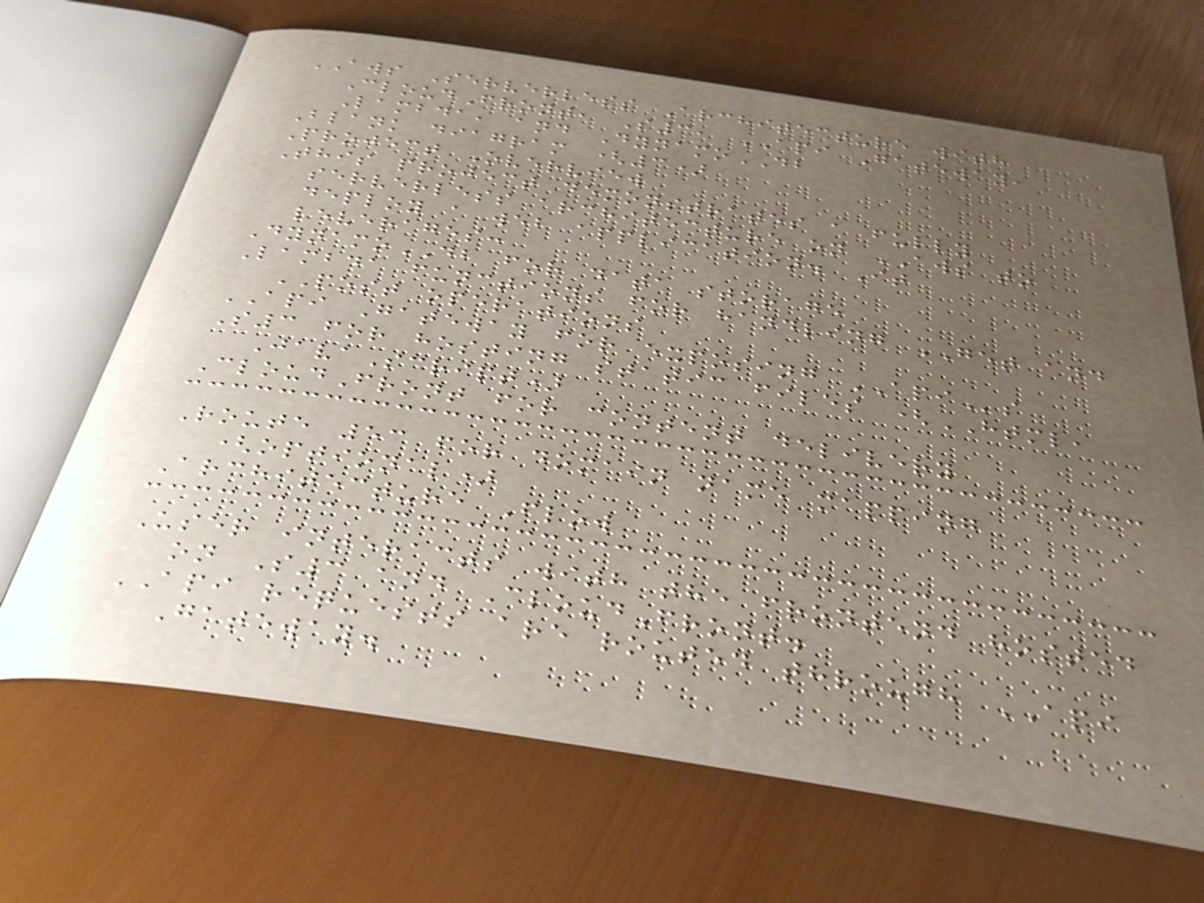AWS Serverless Architecture with
CloudFront, S3, API Gateway,
Lambda, and DynamoDB
Blank diagram (3)
Project Overview
This project demonstrates a fully
serverless architecture on AWS to
deploy a web application. It
leverages:
DynamoDB for data storage
Lambda functions for handling GET and
POST operations
API Gateway for exposing APIs
S3 for hosting static files (HTML,
JavaScript)
CloudFront for content delivery
Route 53 for domain name mapping
(optional)
Architecture Flow
User interacts with the frontend hosted
on S3 and CloudFront.
API requests are routed through API
Gateway.
